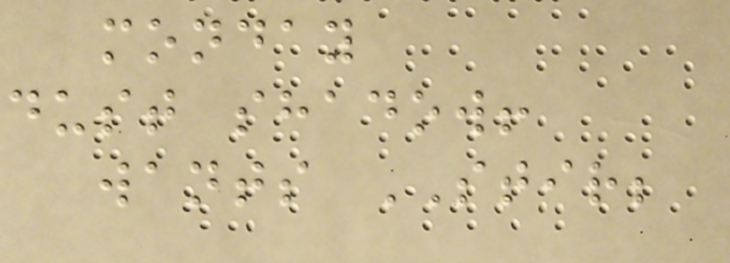monday
dust shadow!
wants STIR;
